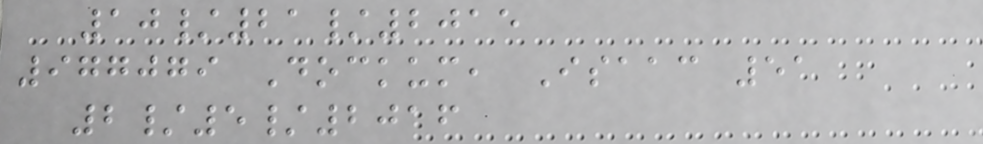10/21/2015
977079 Dockum, Isaac 51
2/5/2016
